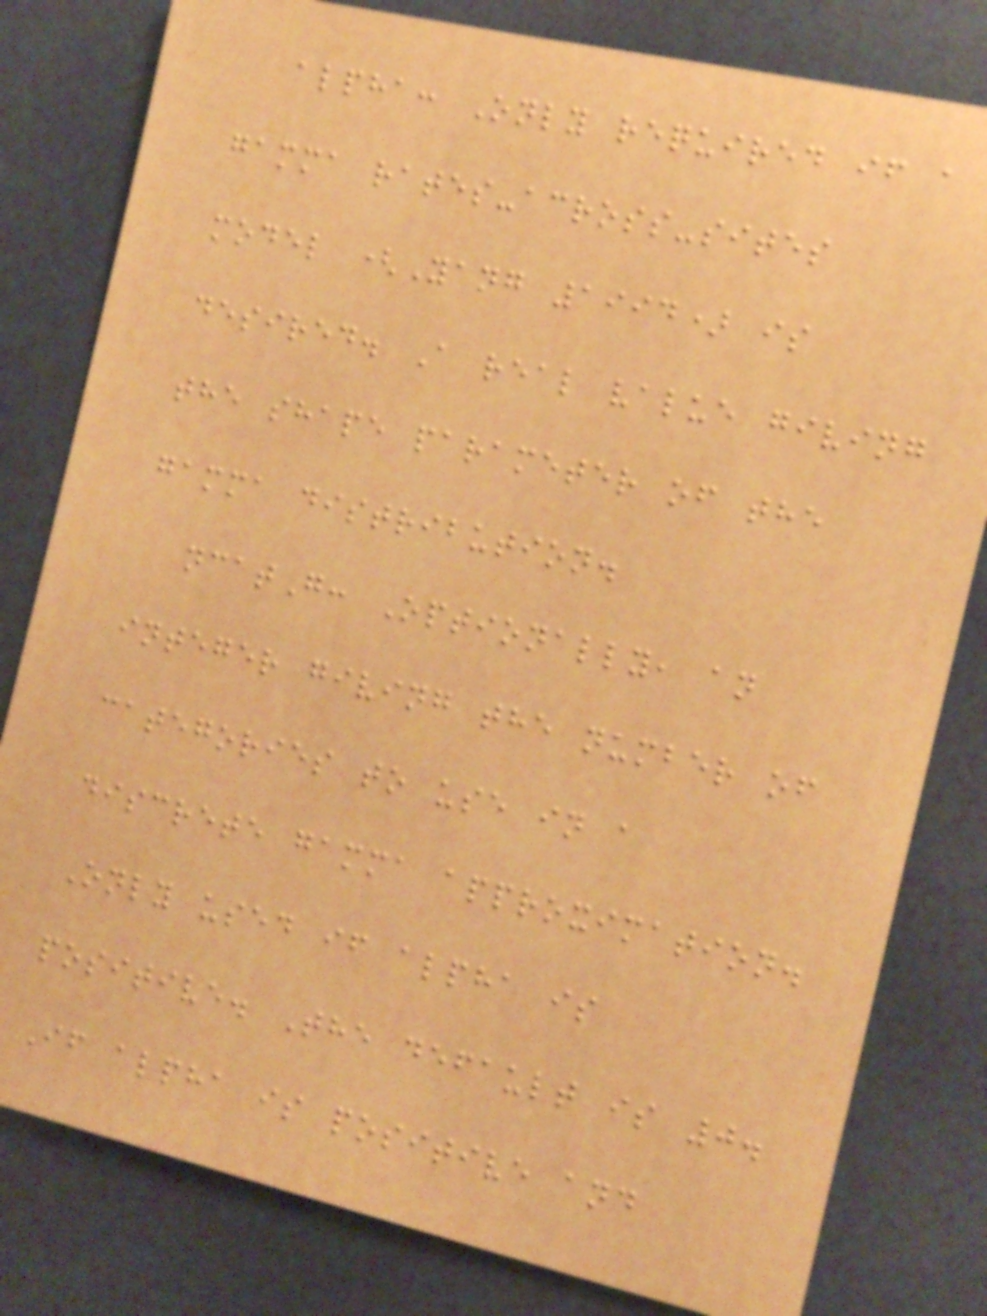alpha: Only required if a
gamma rates-across-sites
model (Yang 1994) is
desired. A real value giving
the shape parameter of the
gamma distribution.
ncatG: Optionally, an
integer giving the number of
categories to use in a
discrete gamma approximation.
Only used if alpha is
positive. The default is 0.
If alpha is positive and
